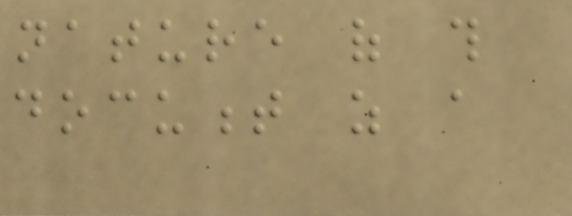nature of this
document as a
